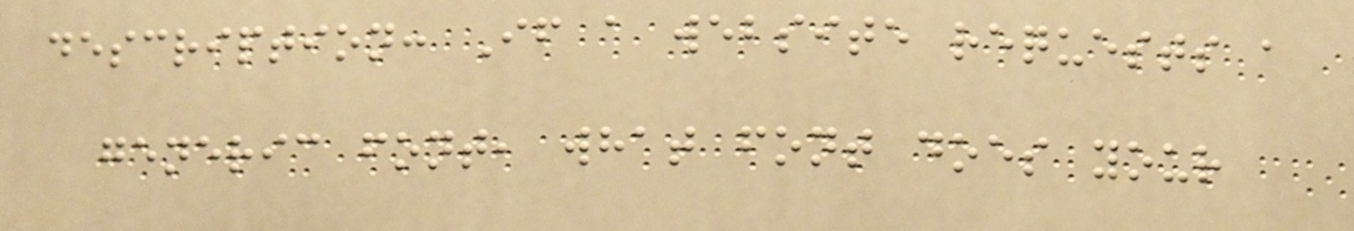description: If a website requests a
generic font, what font does your
